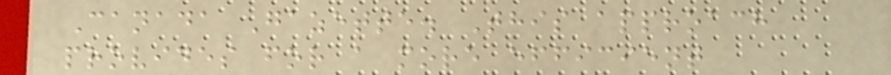Canada Gazette. This approach
provides for a more efficient
